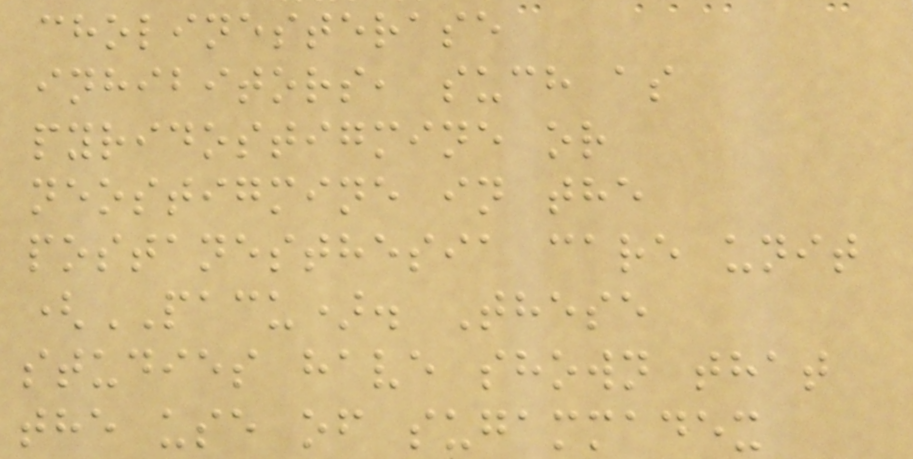cholinesterase
inhibitors, such as
pyridostigmine or
neostigmine in the
postanesthesia care unit
(PACU). These
studies have shown that
the use of sugammadex
